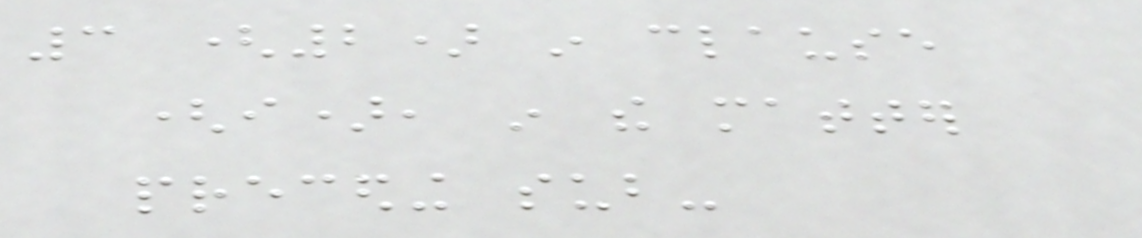3 (2) in clause
(i), in the matter
preceding sub-
